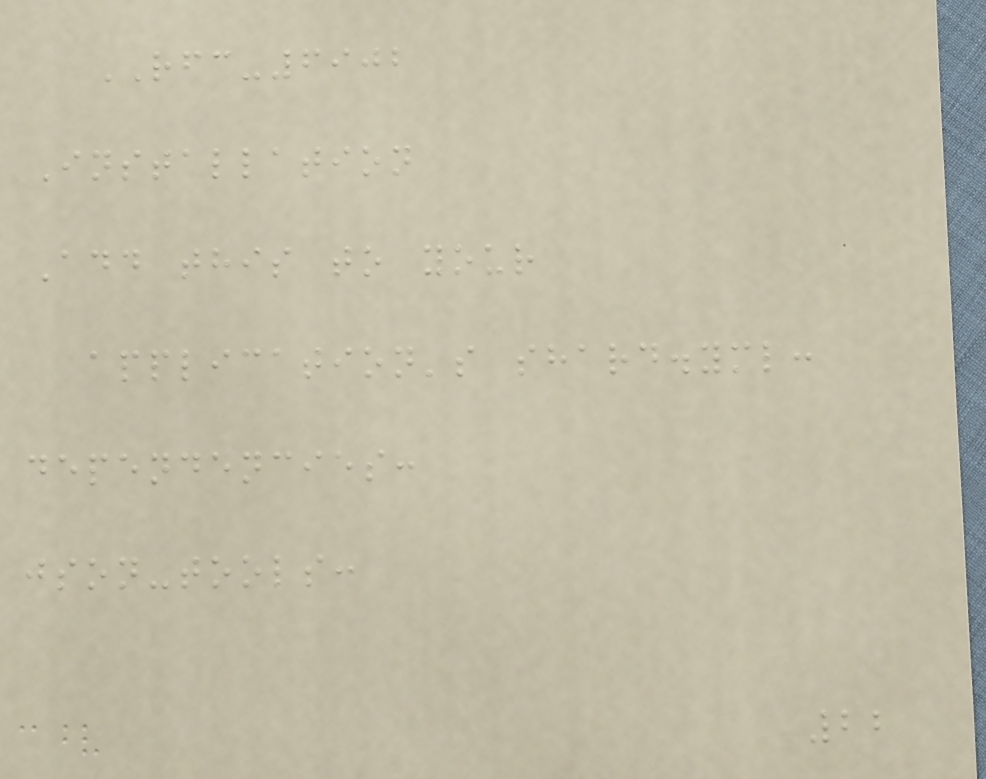RFC-6902
Installation
Add this to your
application's shard.yml:
dependencies:
json-tools:
22
